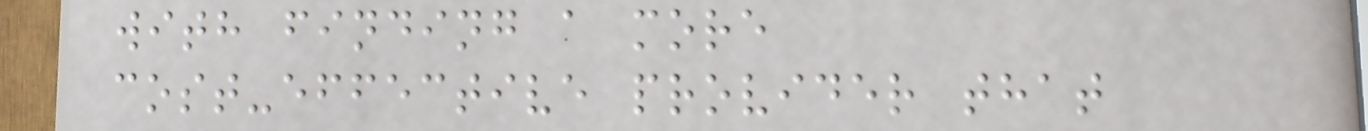with finding a more
cost-effective provider that
